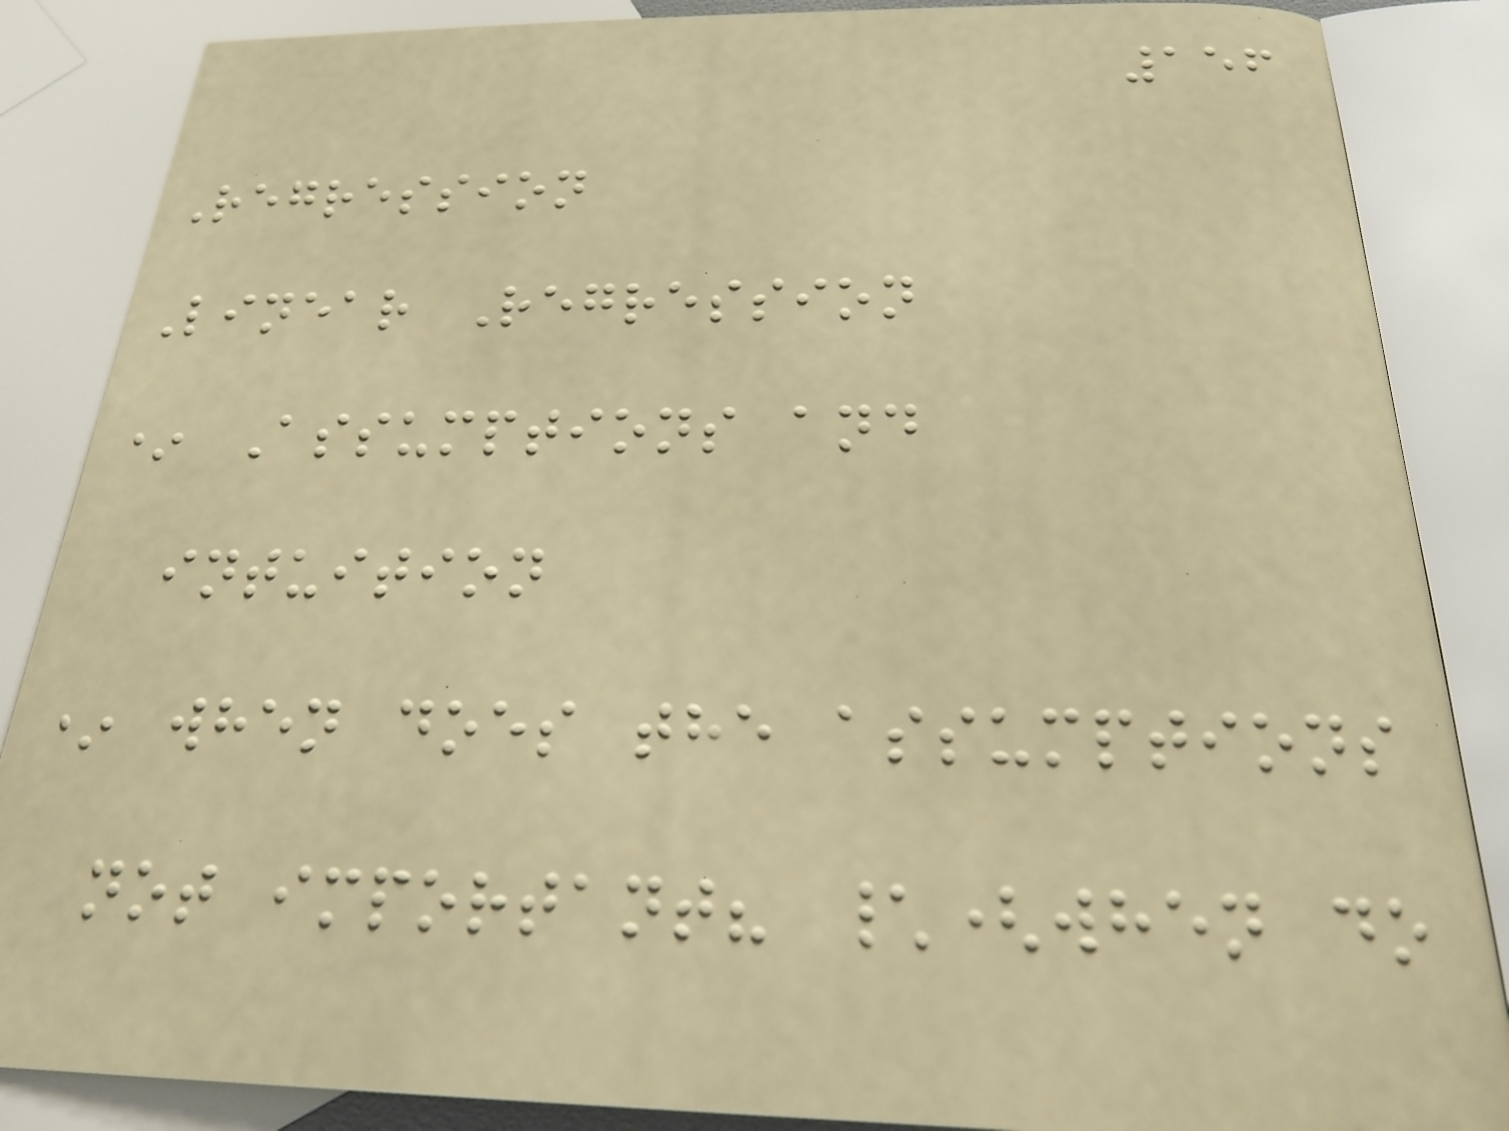156
Regression
Linear Regression
* Assumptions and
intuition
* when does the assumptions
not important? \(when do
